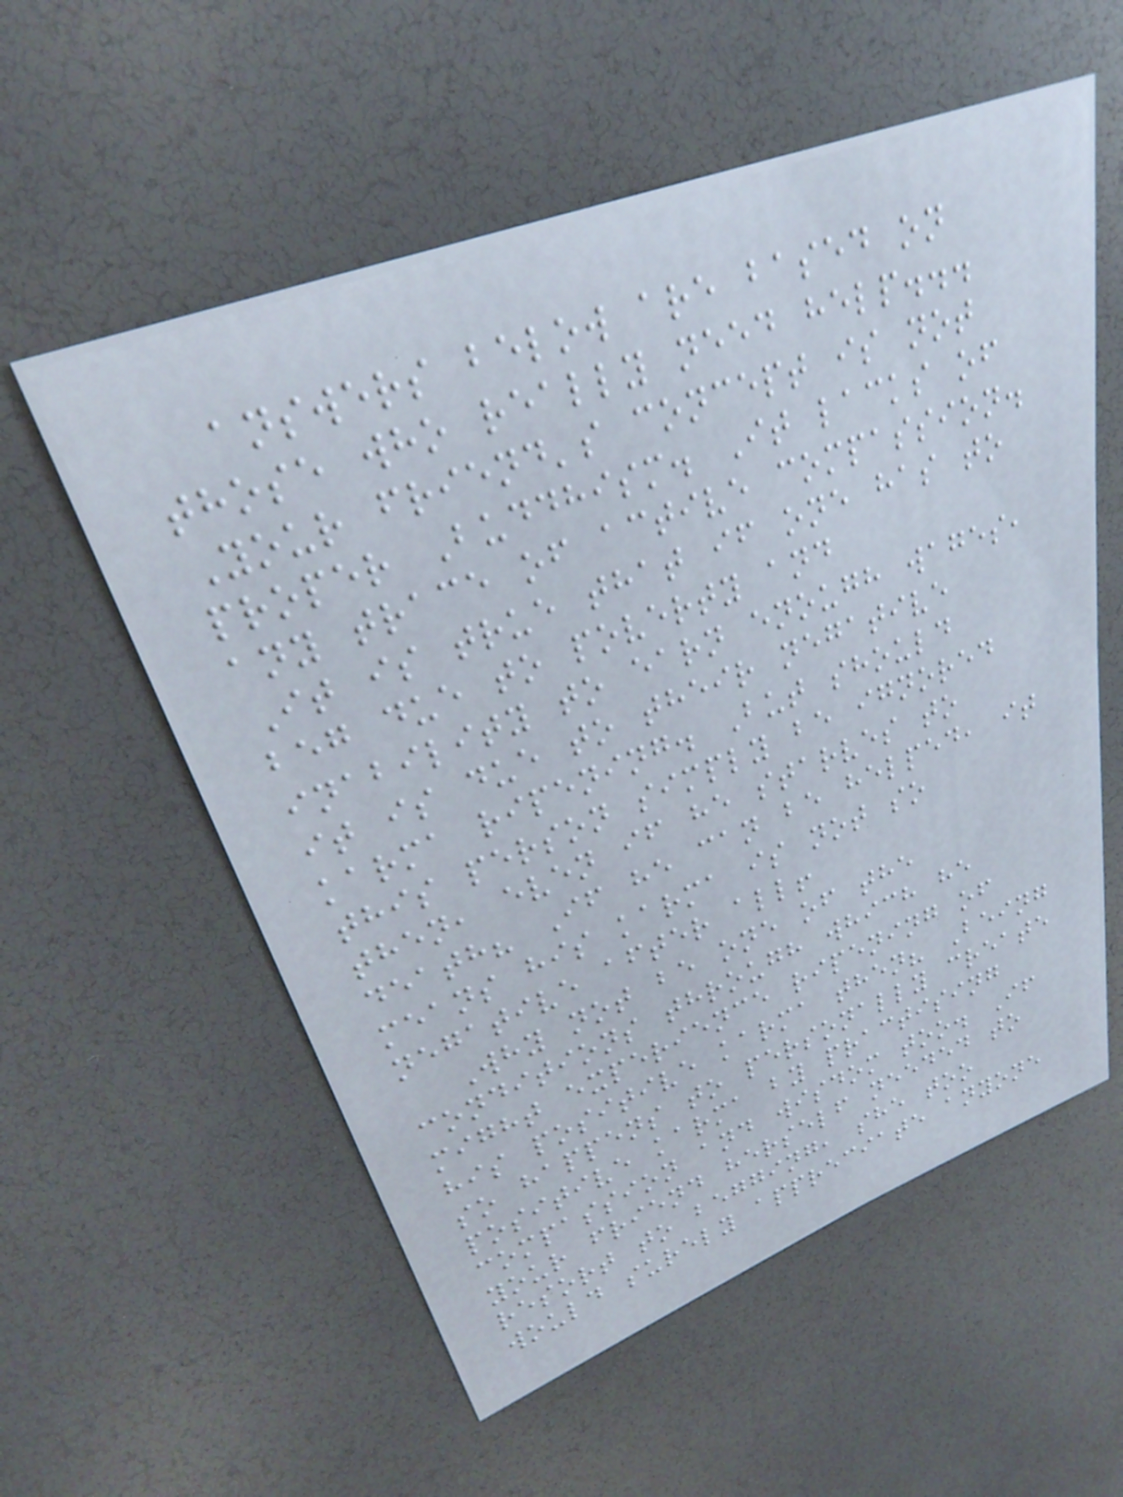answers below are based on
those who really need help...
Your friend's concept is not
proper Buddhism. It lacks of
any trace of active compassion.
It is true that if one has to
beg due to poverty and
inability to earn enough wages,
it is due to their negative
karma ripening. But should
this person simply be ignored
then, even if he starves to
death? If he can be helped, it
means his karma is not so
negative after all!
Why not be one of the
conditions through which he
might experience ripening of
his positive karma then? Being
so happens to personally create
positive karma by practising
compassion and wisdom too. If
your friend herself needed to
resort to begging, she too
would surely appreciate anyone
